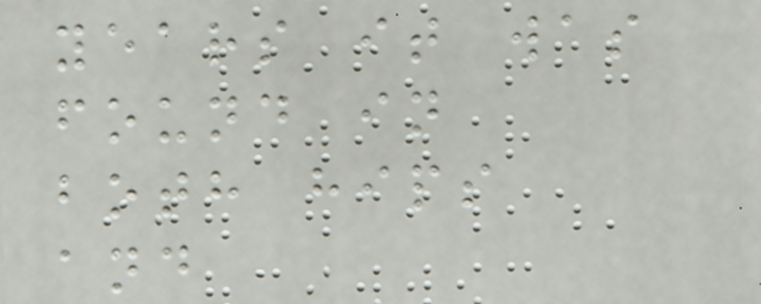years it was
found in
both hips
and
